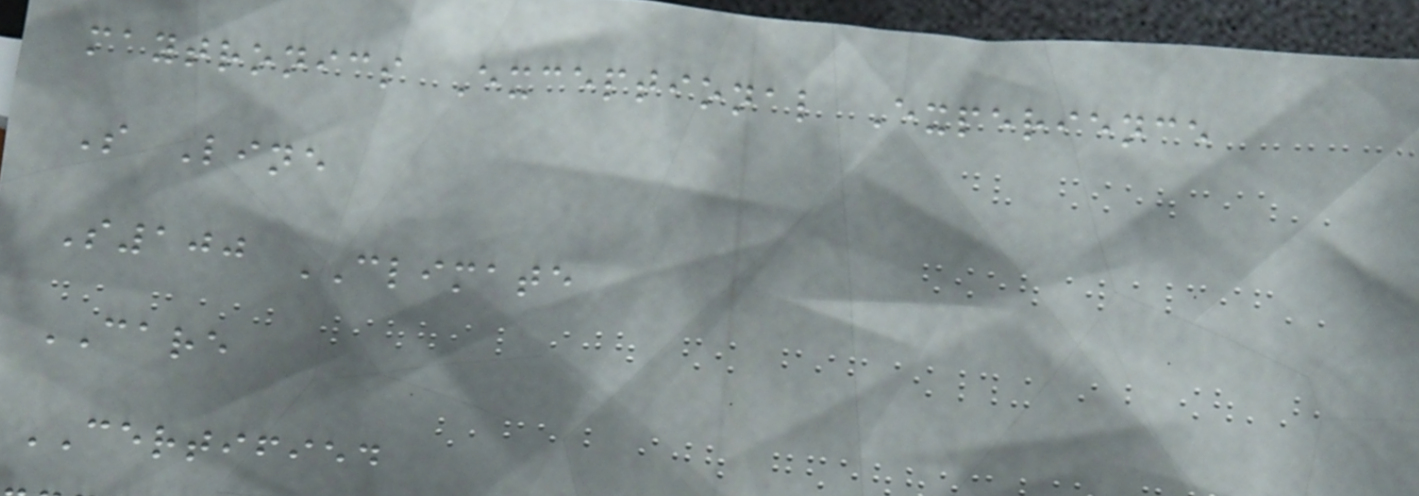maytronics Exceptional Experience
S Line
S100 CLIMATE
CARE
CERTIFIED
